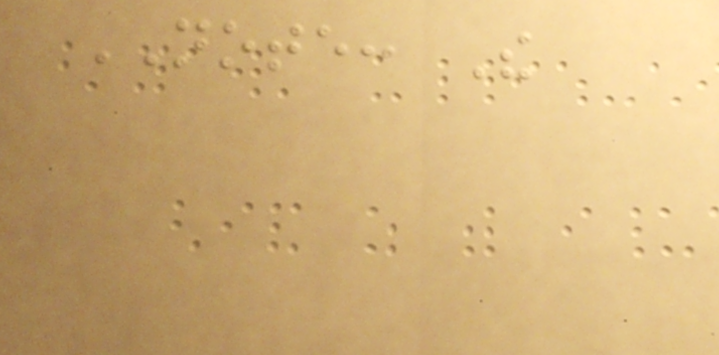NOTE: The
